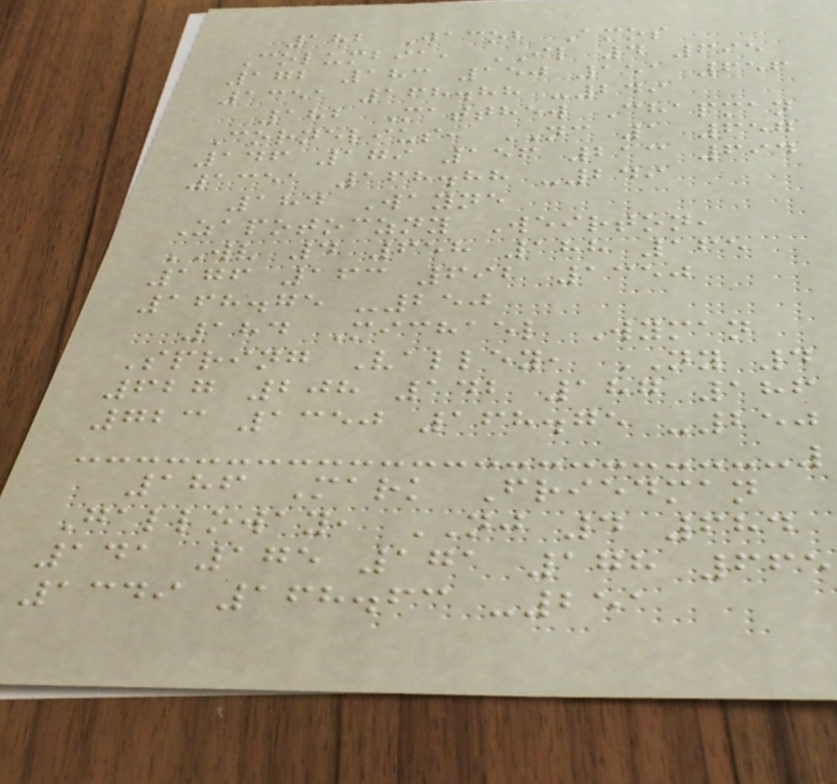182 Jacob Amos
Columbia, IL 4 695
172 183 150 151 656
1351 168.88 -249
182 Matthew Chapman
Cornelius, NC 1 657
146 179 156 213 694
1351 168.88 -249
184 Wayne
Zapotoczny Weirton,
WV 4 658 188 165
176 163 692 1350
168.75 -250
184 Michael Wyman
Spring Valley, NY 4
627 208 142 187 186
723 1350 168.75 -250
186 Mark Friedman
Galloway, NJ 4 684
141 175 171 178 665
1349 168.63 -251
